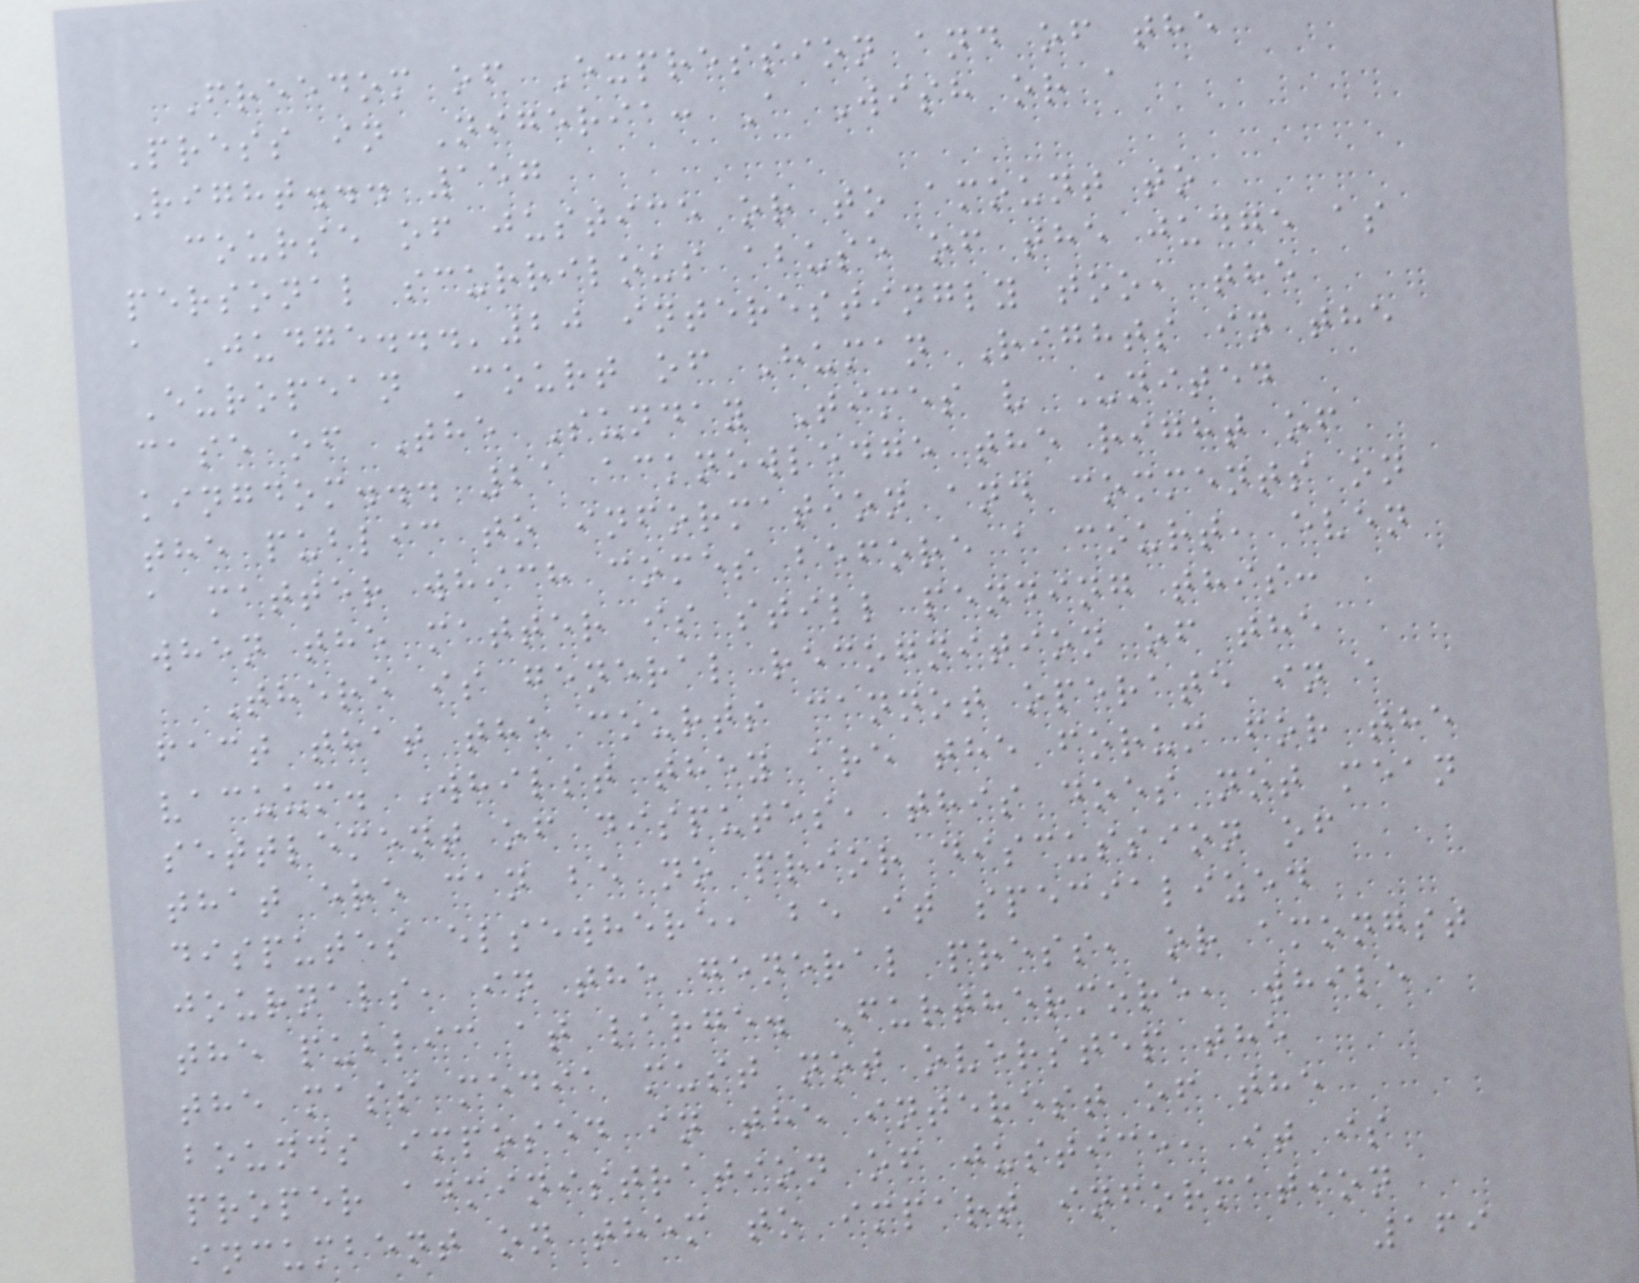Freedom of Expression and of the
Press in Nigeria: A Wish or a
Right... 157
course of justice or to amount to
personal scurrilous abuse of the judge as
a Judge...'20 interestingly too, the
European Court of Human Rights in the
case of The Sunday Times v United
kingdom... 21 acknowledge the right of
the public to information and comments on
a matter which comes before a court, even
when the matter is still pending this:
There is general recognition of the
fact that the courts cannot operate in a
vacuum. Whilst they are the forum for the
settlement of disputes, this does not mean
that ere can be no prior discussion of
disputes elsewhere, be it specialized
journals, in the general press, or amongst
the public at large. Furthermore, while
the mass media must not overstep the
bounds imposed in the interest of the
proper administration of justice, it is
incumbent on them to impart information
169
